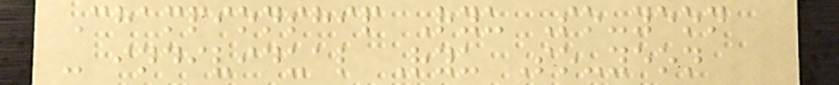Championship Ryu So-yeon
- individual Ryu So-yeon
